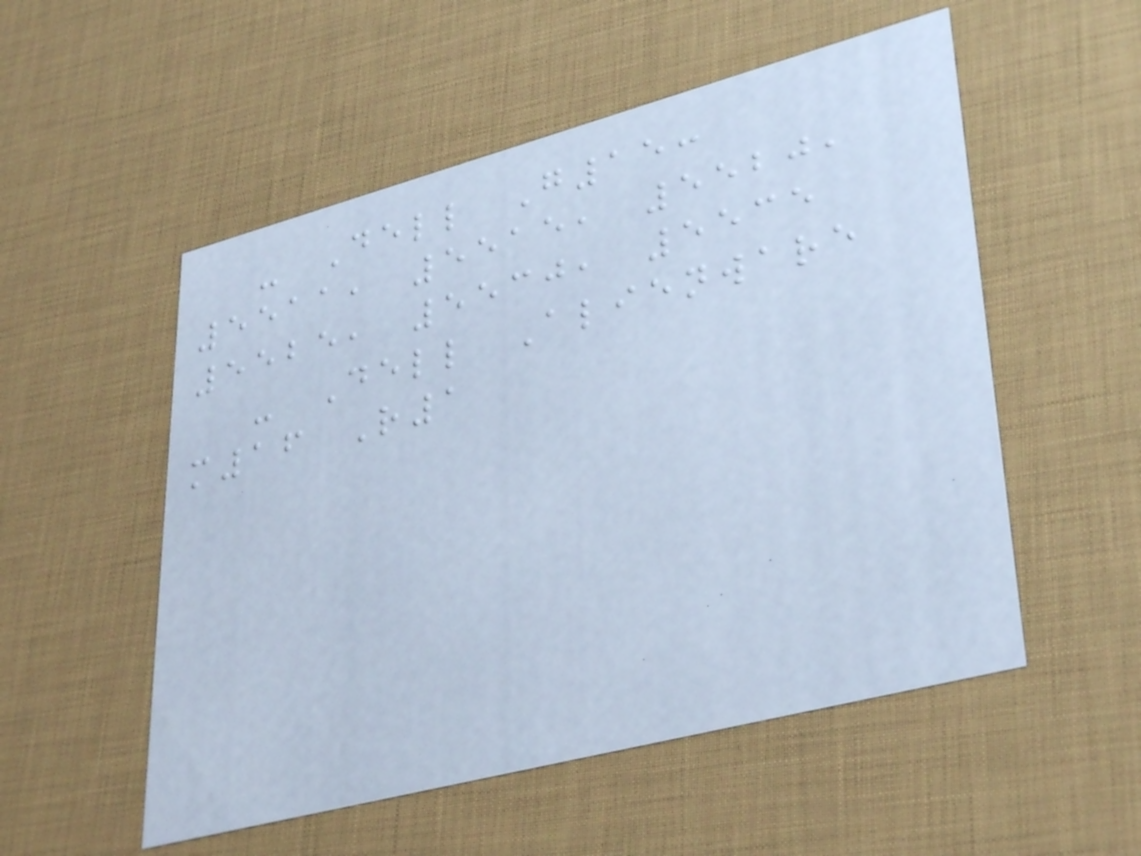- Dell G15:
5511, 5515, 5520,
5525, 5530, 5535
- Dell Alienware
m16 R1
